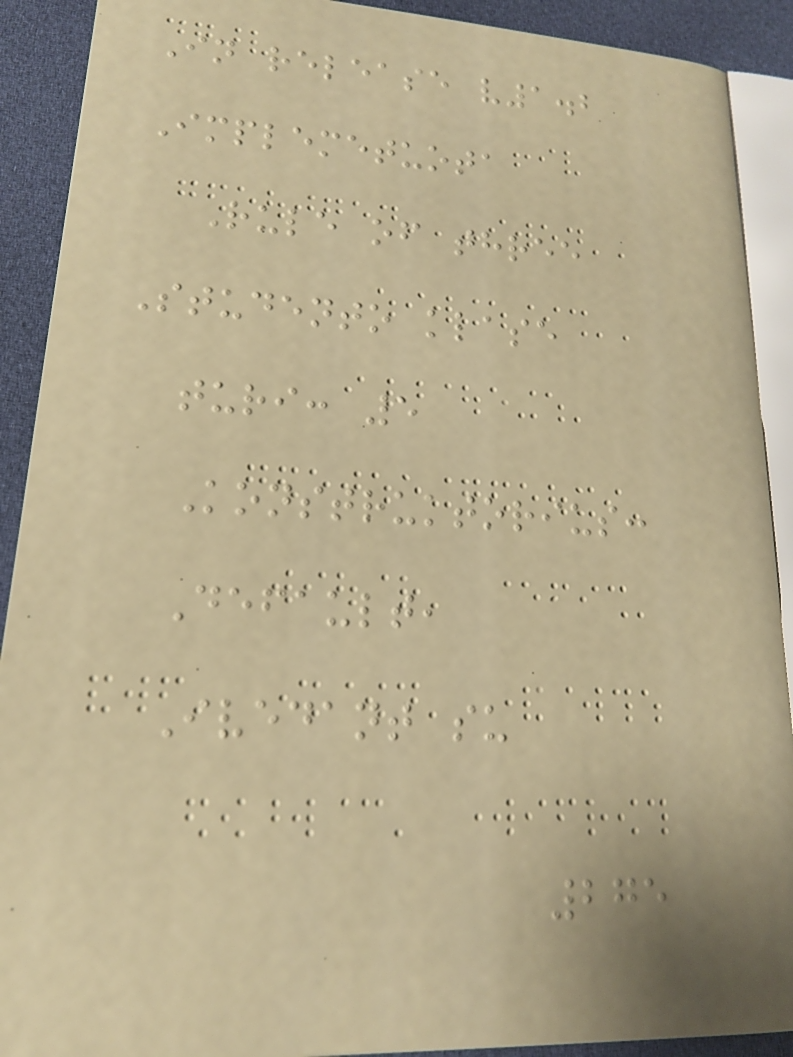In release v1.2
Implemetuota
Rule of three
Studento klase
turi: 5
Konstruktorius:
Default,
Ivedant su
275
